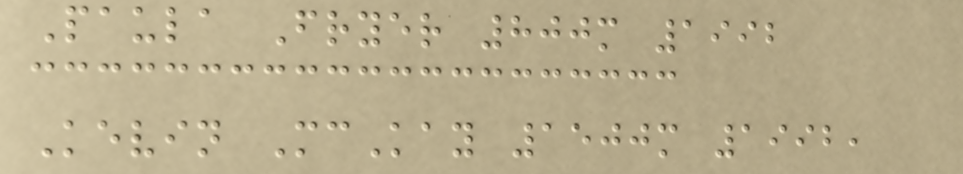Paula Fryer 800m 1992
Kevin McKay 1500m 1992,
